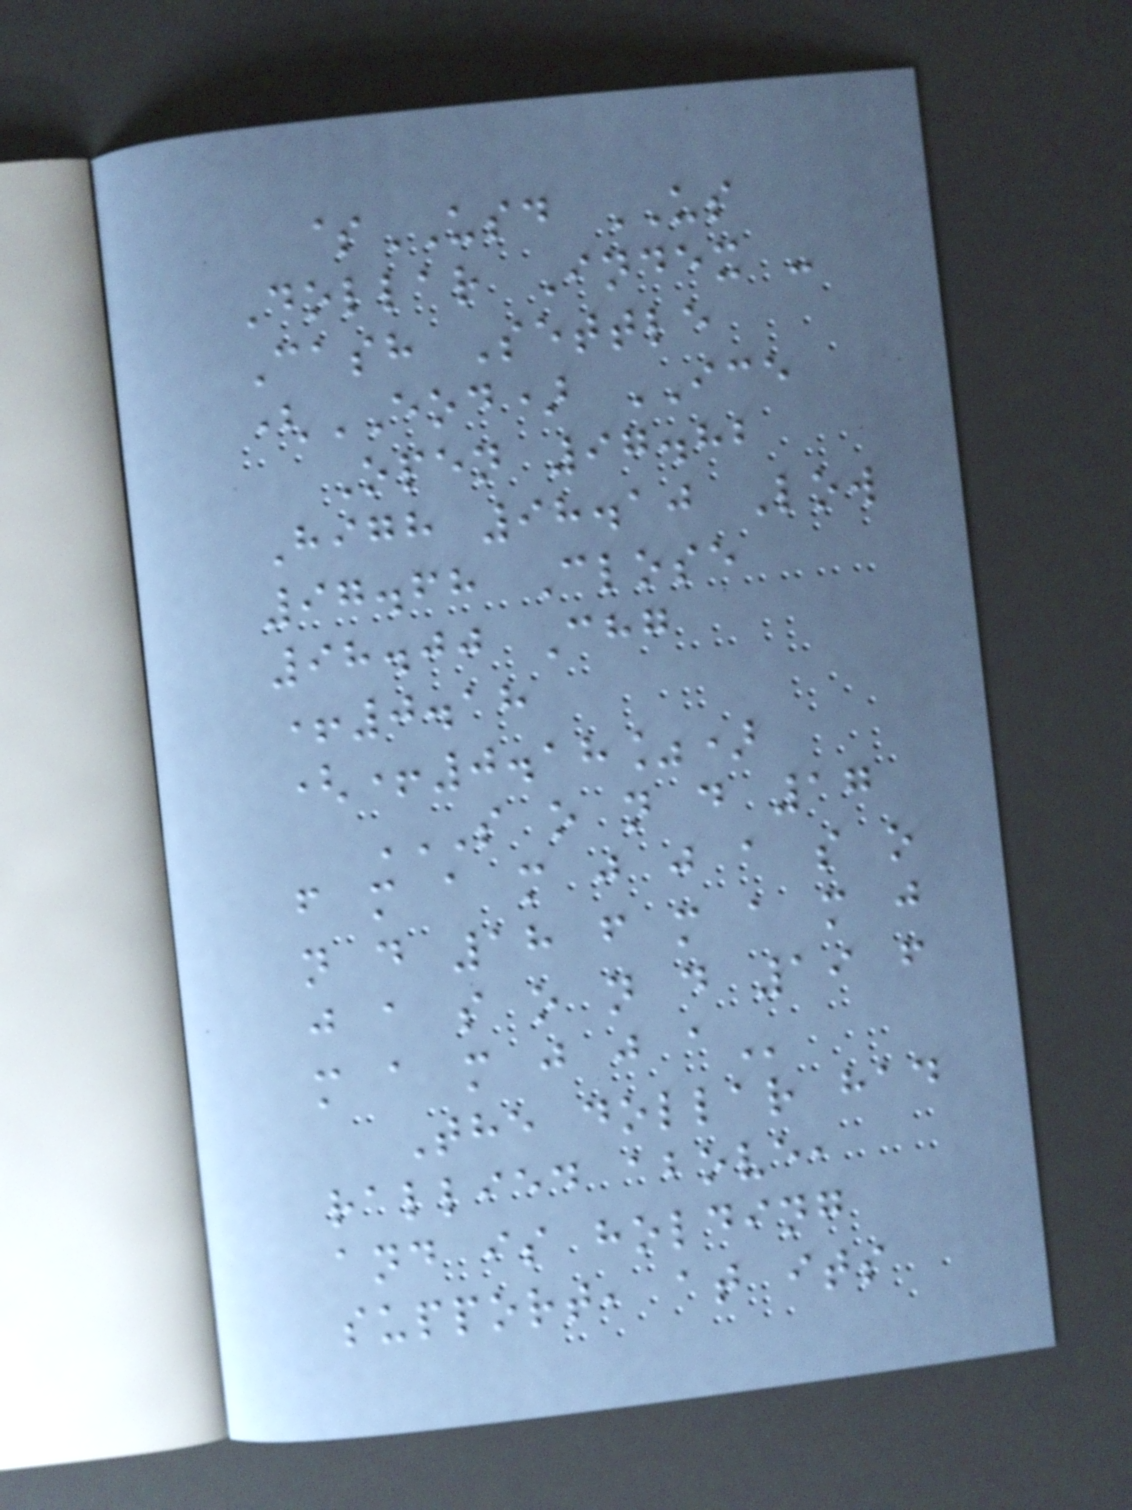$USD US
Dollar Index -
Cash Settle
(EOD) ICE
Open 97.82
High 98.10 Low
97.68 Close
98.00 Chg
+0.18
(+0.18%)
S O N D 17
F M A M J J A S O
N D 18 F M A M J
J A S O N D 19 F
M A M J J A
The dollar had
rallied above,
and is holding
support, at its
